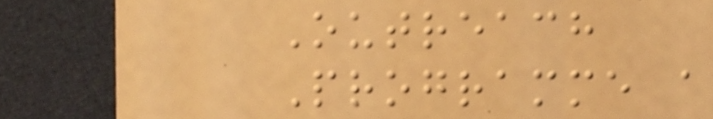Outreach
Programme a
